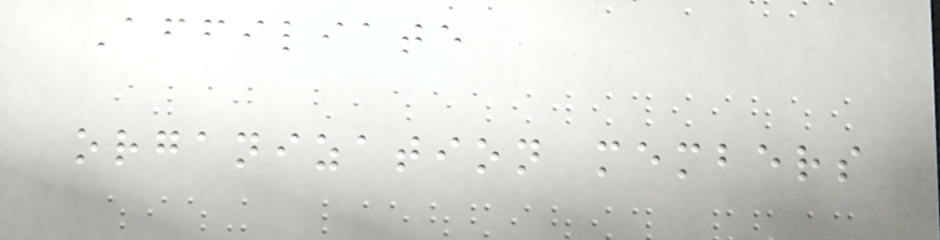Affiliate
organization members
